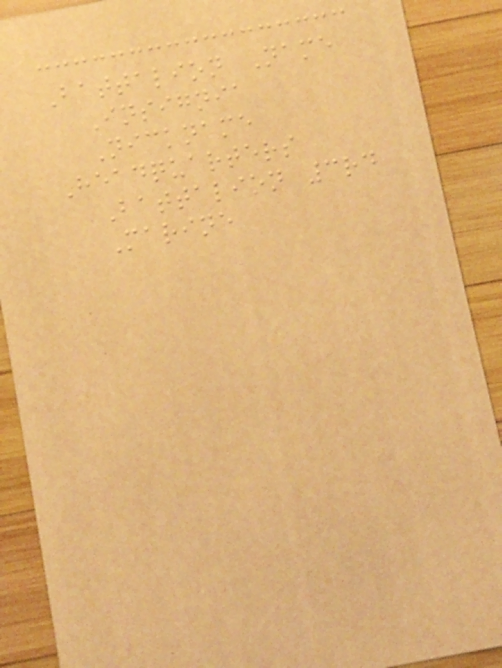Battalion Name
Insignia
Nickname
Headquarters
Battalion 3rd
Marine
